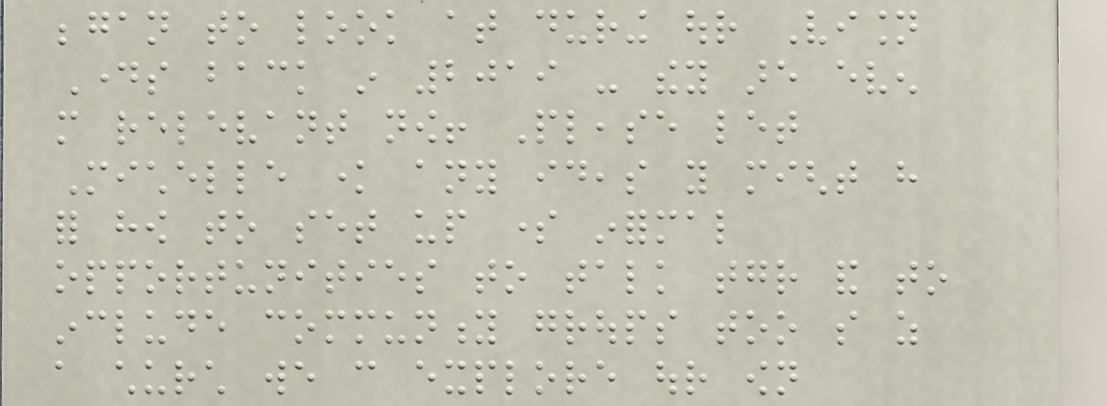began to look at during our Vision
Days back in 2019 - they are even
more relevant now! Please let
Michelle know any ideas you might have
for how to set up some informal
opportunities to talk together and to
include community groups too so as
a church we can explore our own
